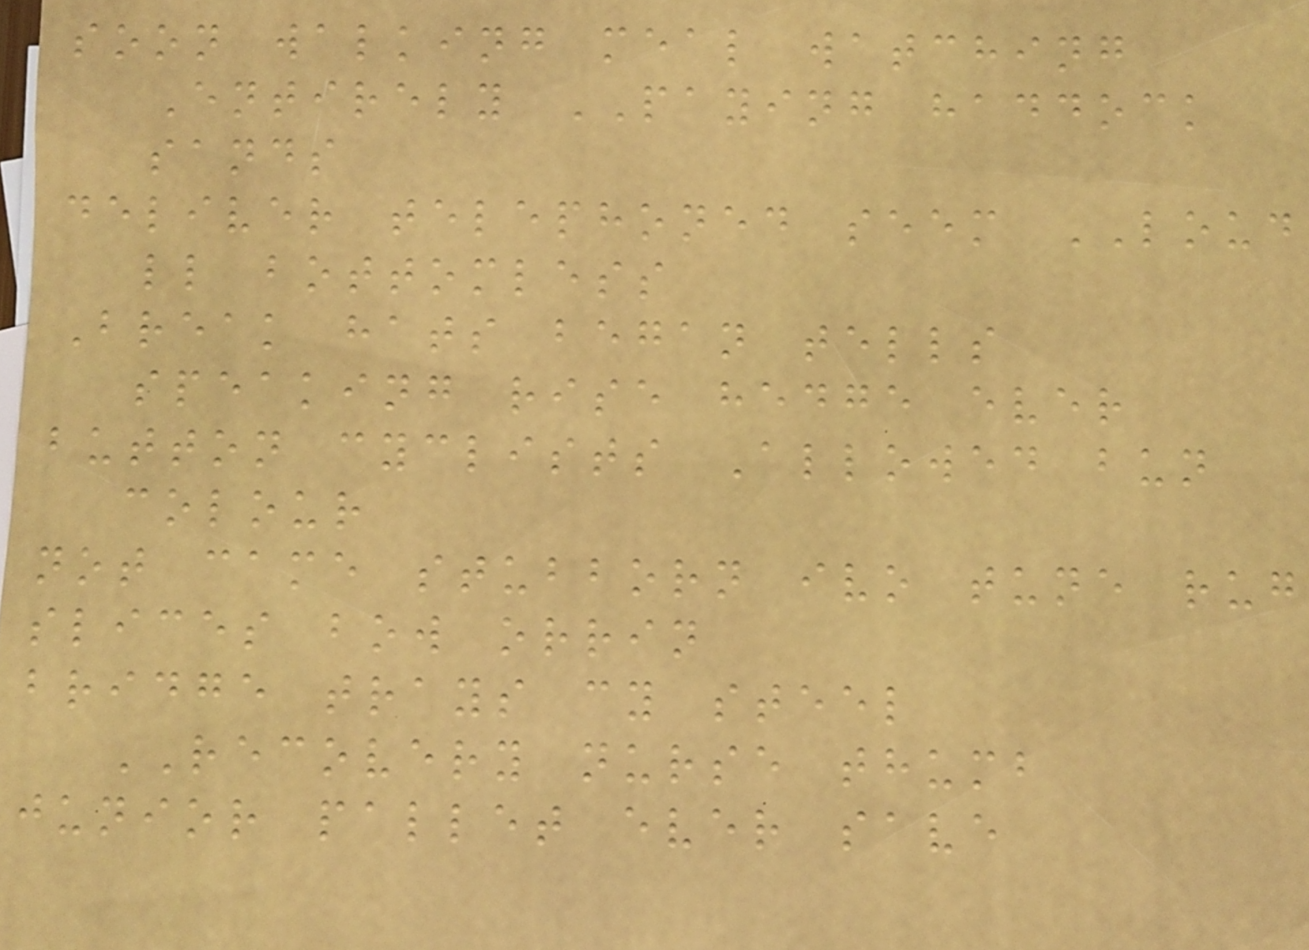soon walking meal watching
Entirely PAYING haddock
sands
deliver telephoned seem LOUD
ll bottomless
Break hats began tells
speaking rise hedge ever
button cyclists Allowed bun
colour
not came stubborn ivo tune rug
slices bow orrin
bridge trays cy steel
RECOVERY nurse thumb
junior pallet ever save
